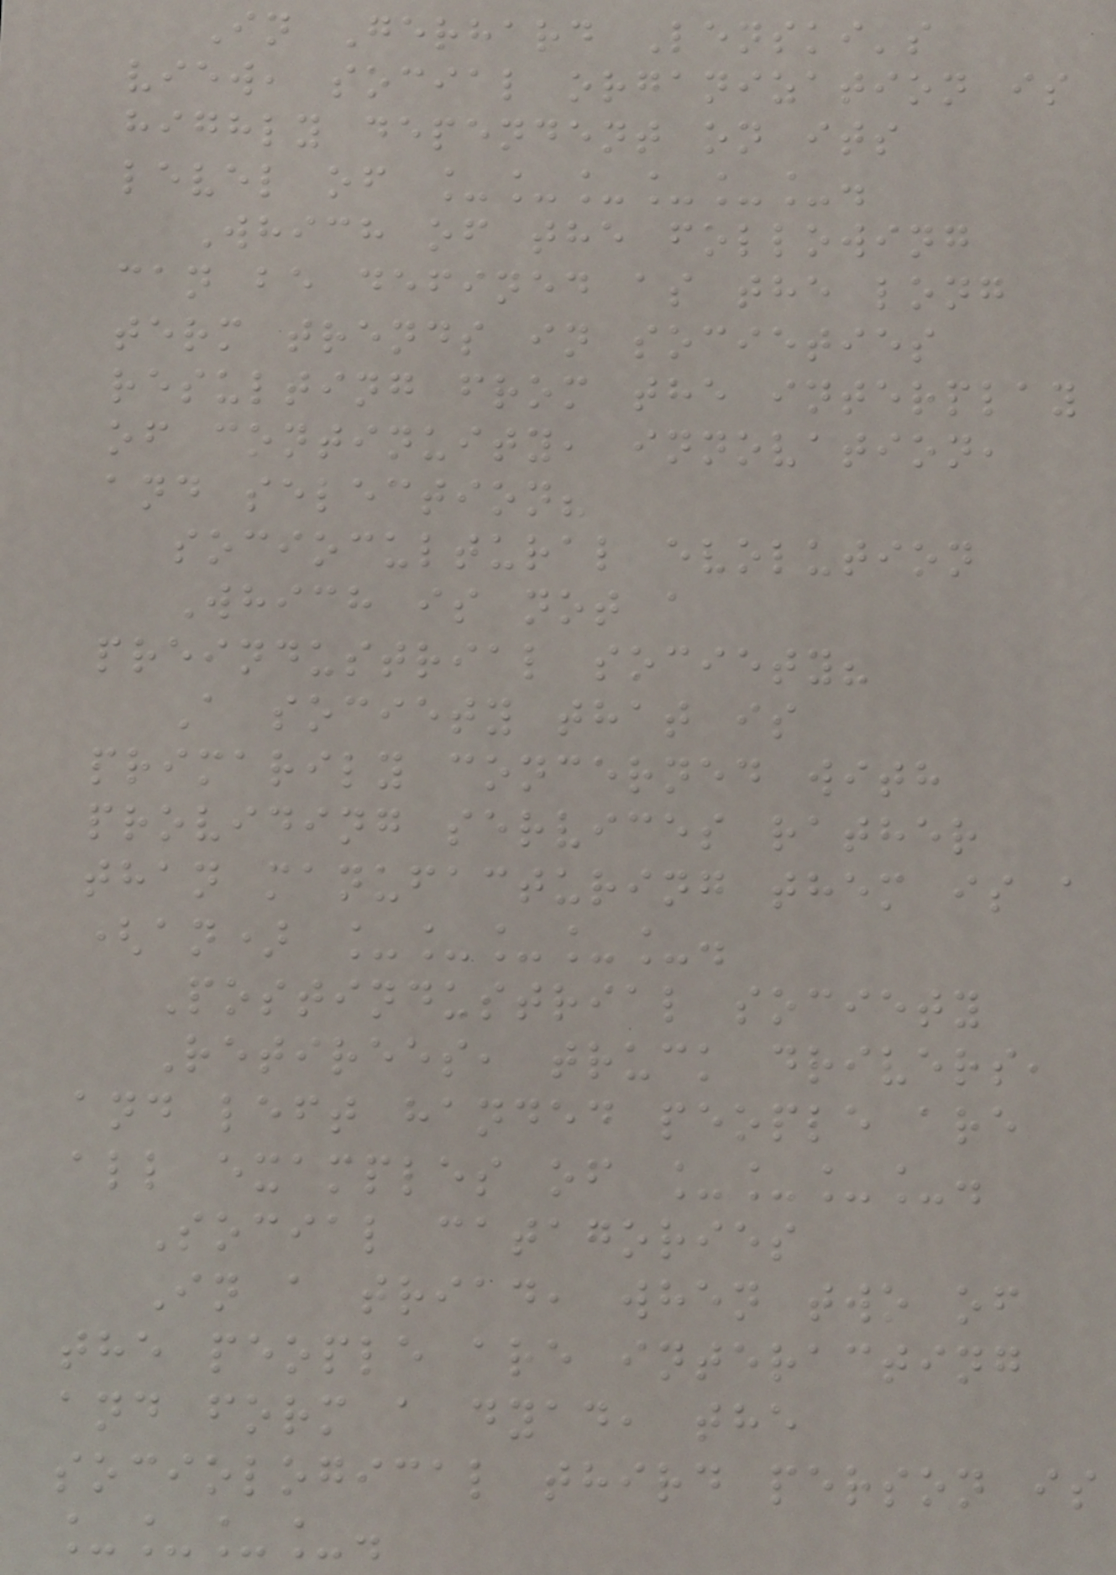In Gerhard Lenski's
view, social organization is
highly dependent on its
level of ______.
Which of the following
can be defined as the long
term trends in societies
resulting from the interplay
of continuity, innovation,
and selection?
sociocultural evolution
Which is not a
preindustrial society?
A society that is
primarily concerned with
providing services rather
than manufacturing them is a
(an) _____.
Postindustrial society
Retirees, truck drivers,
and left handed people are
all examples of ____.
Social catagories
In a triad, when two of
the people are interacting
and form a dyad, the
sociological third person is
____.
